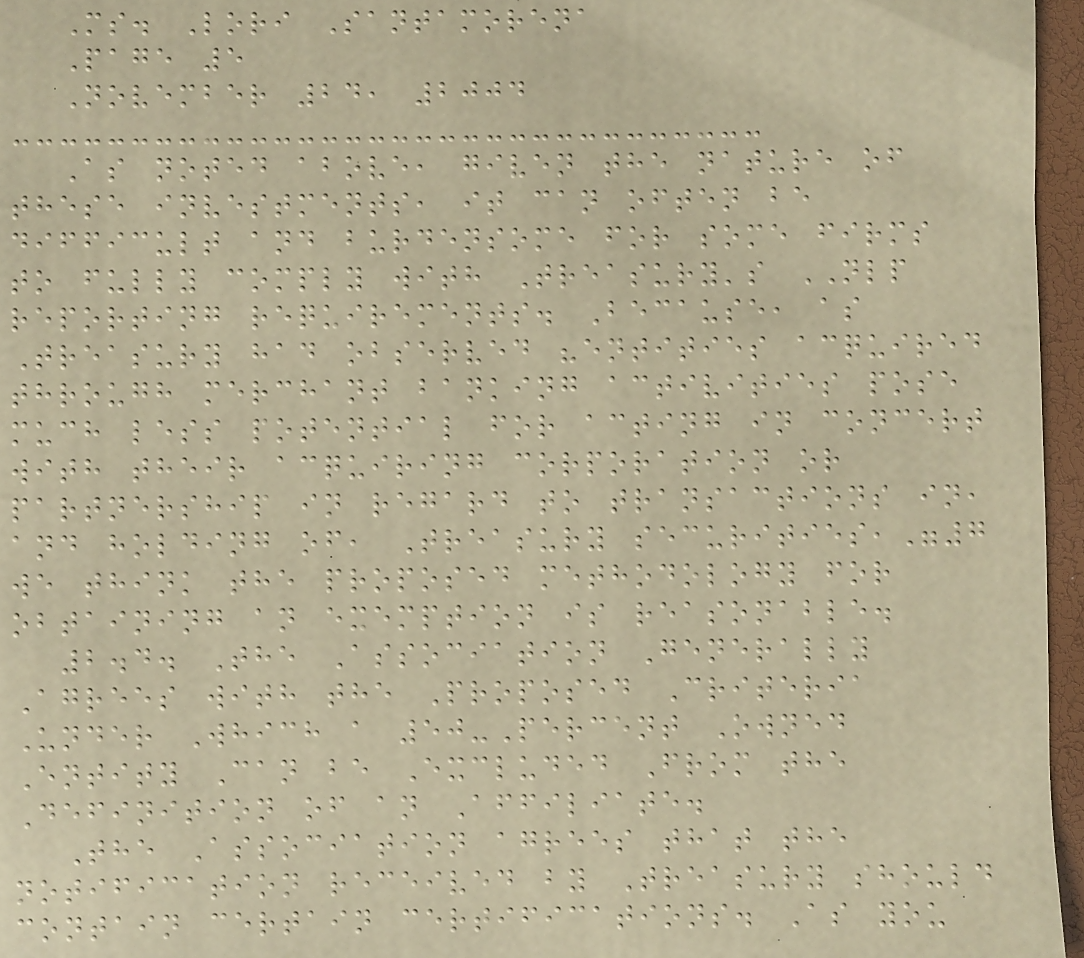Ms. Lori Santamorena
Page 5
November 24, 2004
As noted above, given the nature of
these investments, it can often be
difficult and burdensome for some firms
to fully comply with Treasury's NLP
reporting requirements. Because, as
Treasury had observed "entities acquired
through merchant banking activities pose
much less potential for acting in concert
with their acquiring corporation or
partnership in regard to transactions in,
and holding of, Treasury securities,"7
we think the proposed methodology for
obtaining an exemption is reasonable.
2.4. The Association Generally
Agrees with the Proposed Criteria
Under Which a 50-Percent Owned
Entity Can be Excluded From the
Definition of an Affiliate.
The Association agrees that the
notification received by Treasury should
contain certain certifications. As you
